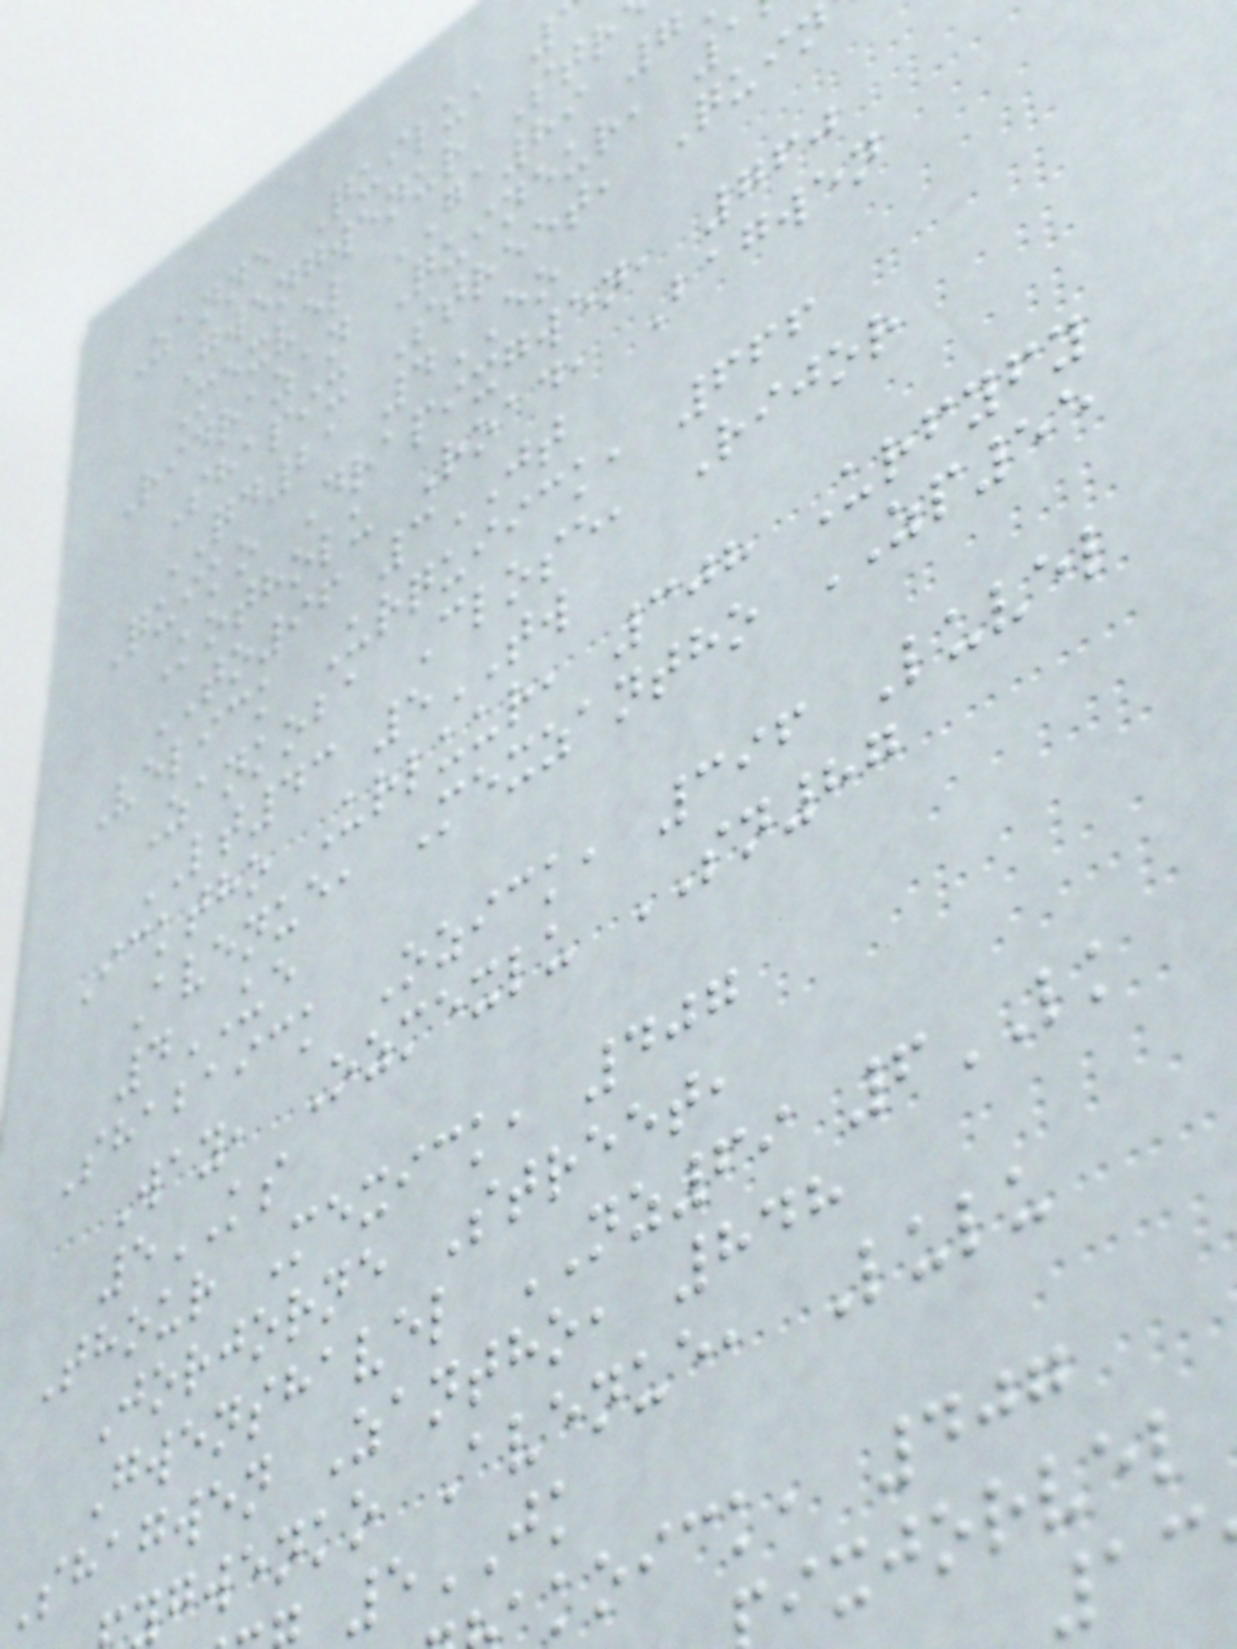Zanne Quilu,
Gwengwenur Str
Mexvel GA89 7
Ridrazan Quineur, 1
Shapix Street, Quin
QD21 4EO
Quiko Drapixgwen, 760
Kotholu Road, Bagwen
TO96 3JT
Velick Urquiick, 666
Zankoba Close, Rijor
LT43 5TW
Icktho Urluur, 308 Urfyfy
Avenue, Mexzantho ZP55
4UE
Shabaick Ozick, 396 Luvel
Way, Ozmexlu SN87
5KS
Thour Mexick, 407
Jorjorne Street,
Gwenshavel NZ69 6LK
Shagwen Zantho, 848
gwenko Avenue, Lulu
5JK
koick, 407
ixjorvel
